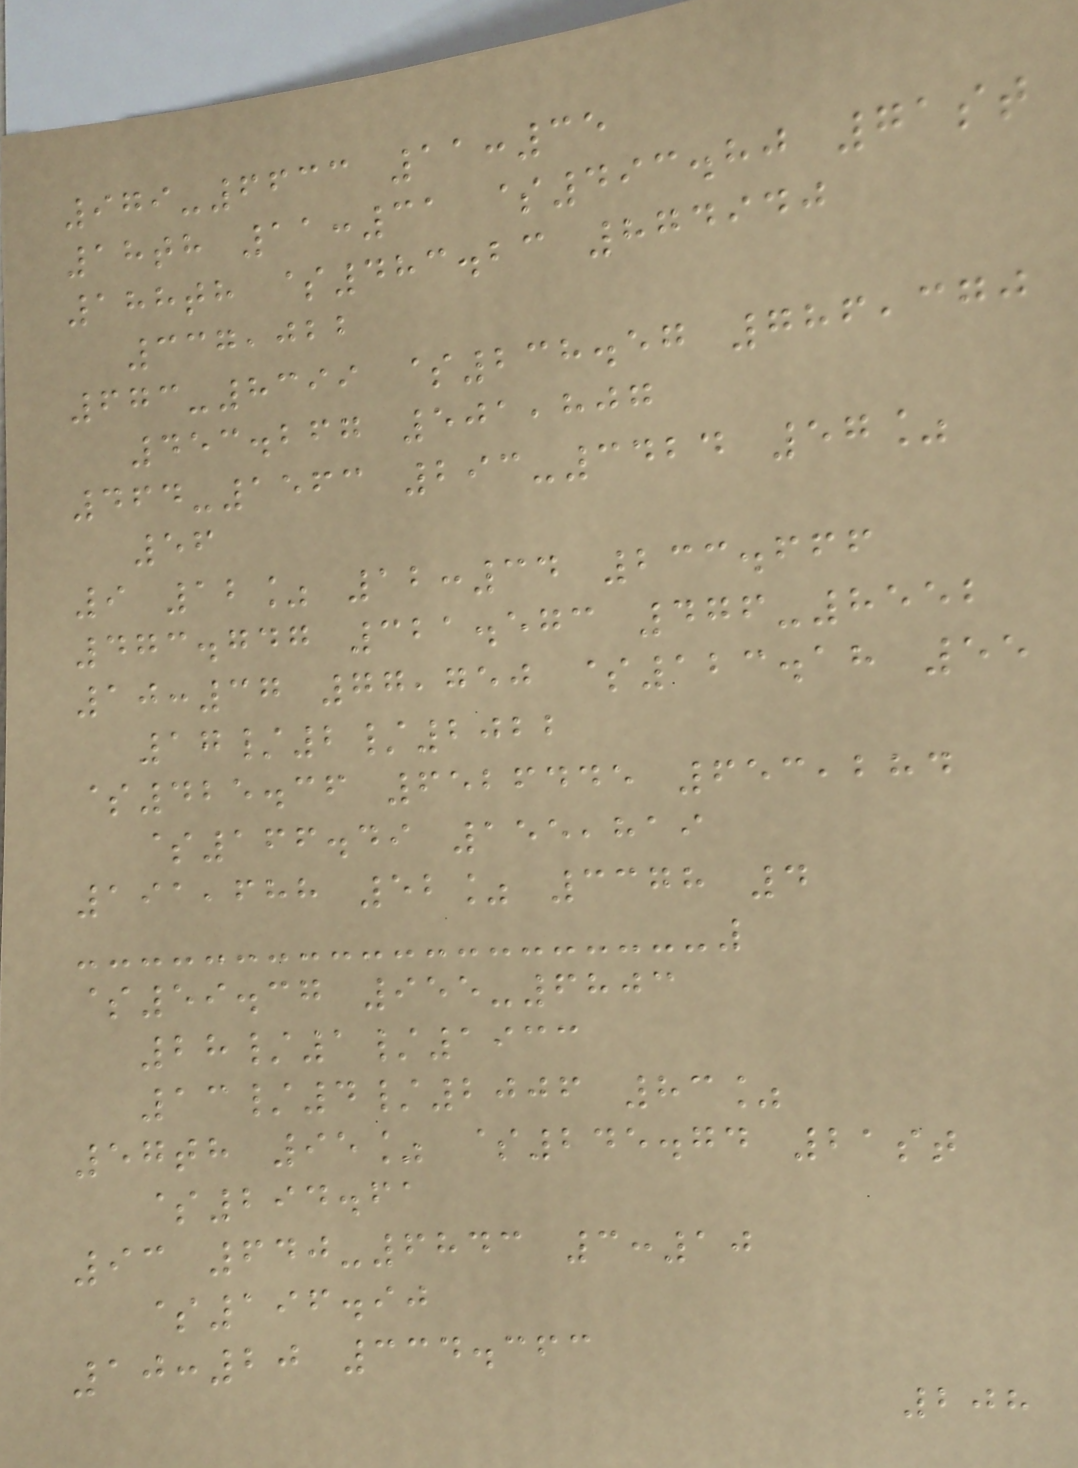979-6633 11:35
18th 11:31 $493.80 71st
188th $483.23 874940
337,022
673-8399 $238.57 786,370
453.267 501,807
464-1563 293-3424 57%
56
9 12% 12:34 233.666
473.747 321.573 476-8552
10:37 77,750 $123.18 55
17/2/2022
$425.36 6526445 653,284
$166.49 155,819
191,688 52% 3378 4
$59.37 955-6803
28/1/1933
13/4/2006 83%
57th 95% $245.74 21st
$294.61
93 640-6843 3:10
$196.90
10:20 334.363
208
